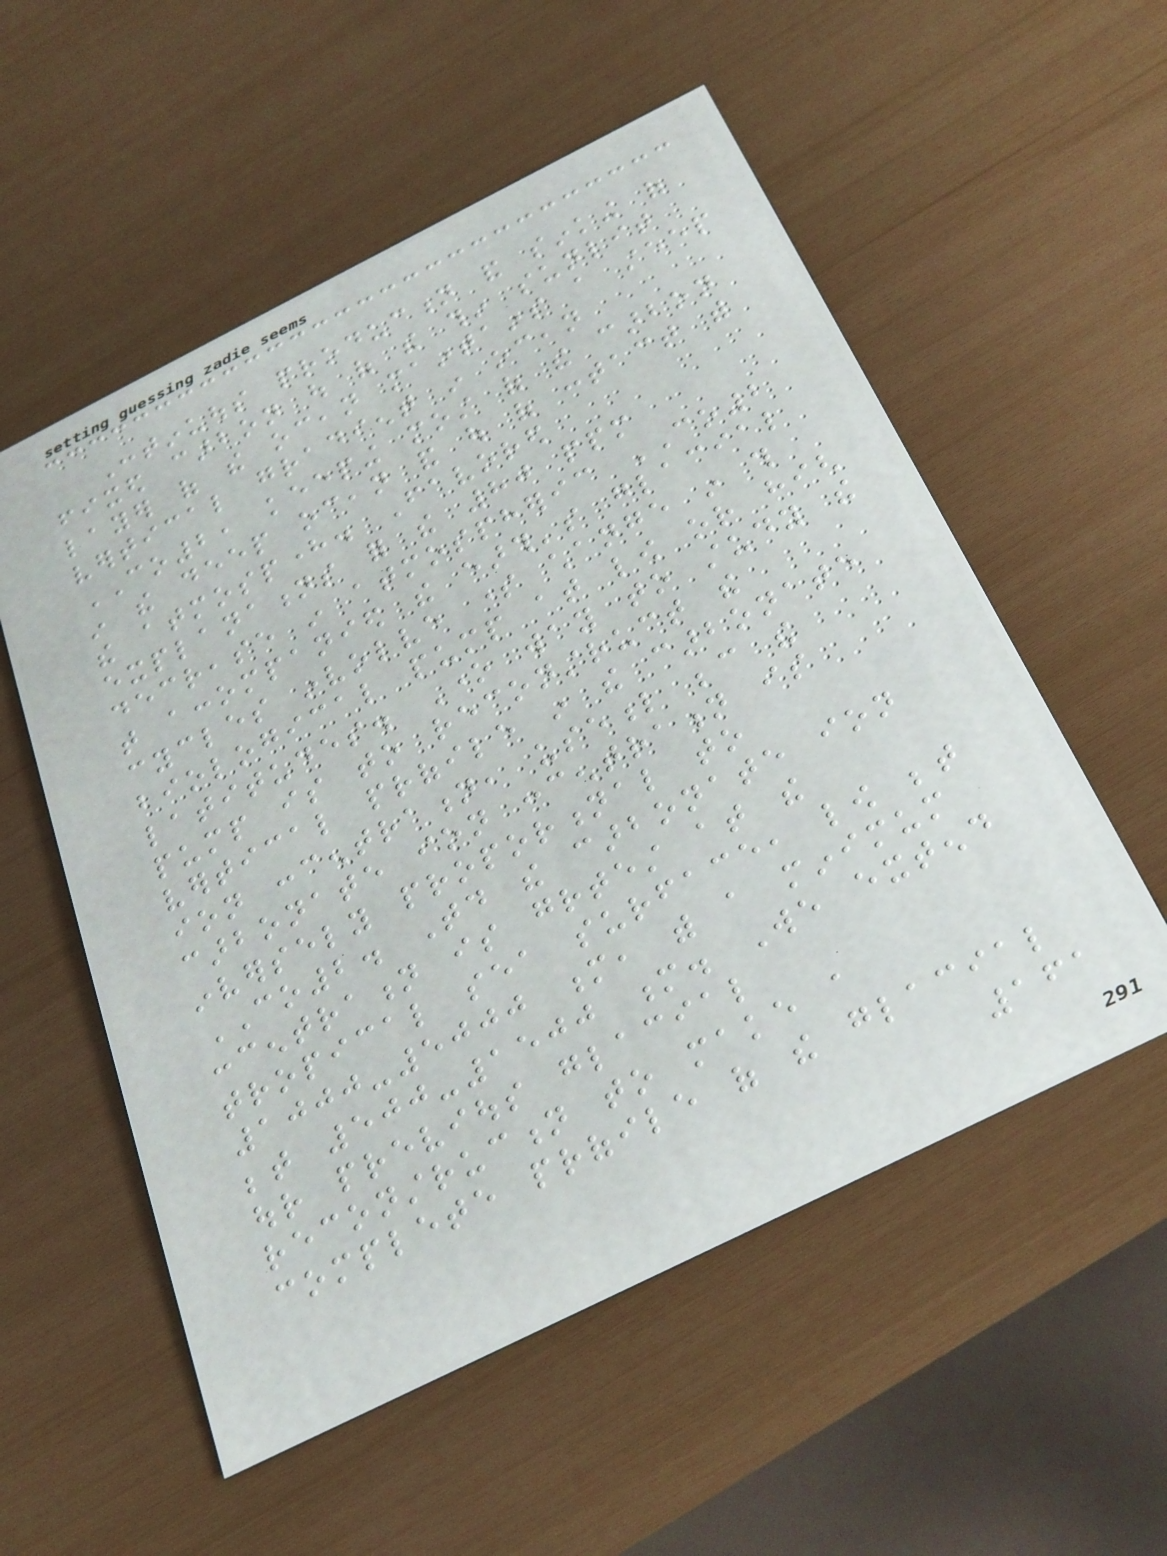Continuous production and sinking of
fixed carbon out of the thin sunlit
layer of the ocean maintains a steep
vertical gradient in ocean
CO2, keeping most of the carbon
in the deep ocean and out of contact with
the atmosphere. Favored
explanations for the 80 ppm
decrease in atmospheric CO2
that accompanied the earth's glacial
cycles involve some change in this
biological pump at low or high
latitudes. One way to study the
pump is to reconstruct the
vertical profile in the carbonate
ion concentration, useful because the
carbonate ion concentration is
inversely proportional to
CO2. Today the carbonate ion
concentration is greatest at the
tropical sea surface, low between
1000-5000 m, with a minimum
between 500-1500 m. We extend
our previous glacial
reconstruction to make a
complete profile of the glacial
161
